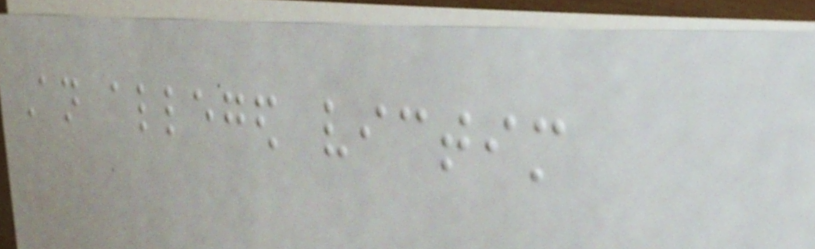An alleged victim
